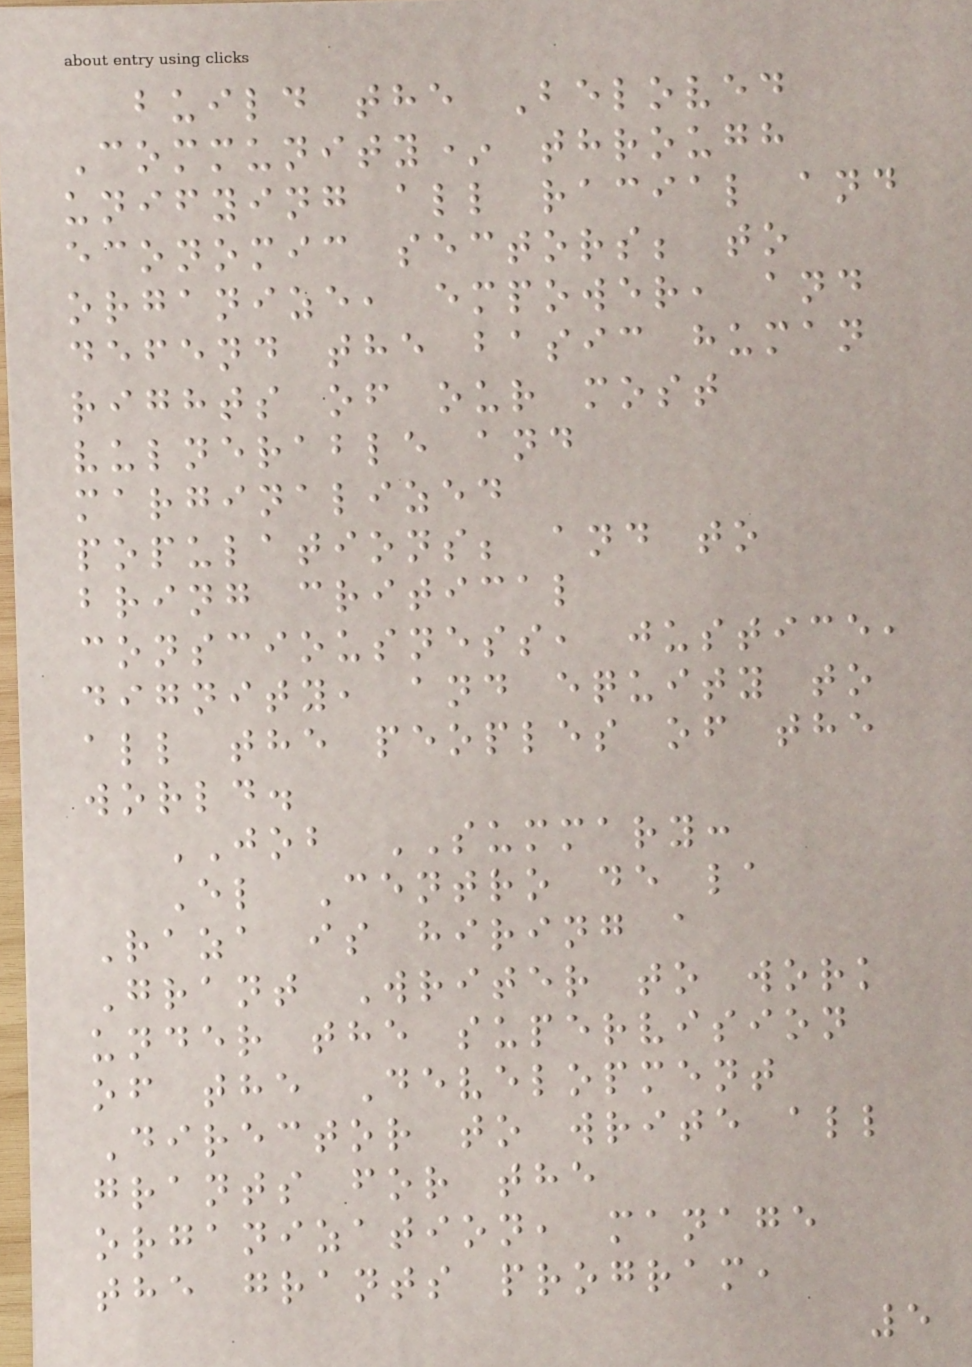build the Beloved
Community* through
unifying all racial and
economic sectors; to
organize, empower, and
defend the basic human
rights of our most
vulnerable and
marginalized
populations; and to
bring critical
consciousness, justice,
dignity, and equity to
all the peoples of the
world.
JOB SUMMARY:
El Centro de la
Raza is hiring a
Grant Writer to work
under the supervision
of the Development
Director to write all
grants for the
organization, manage
the grants program,
5
